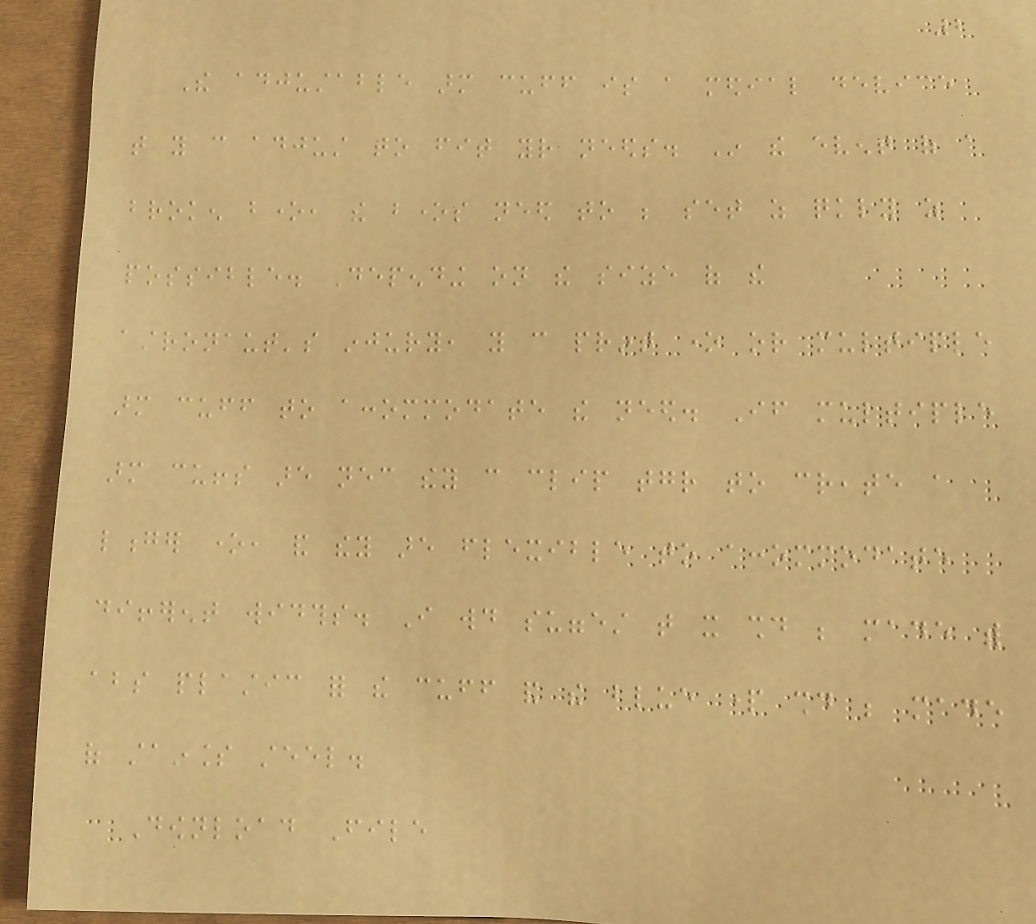2
The adjustable arm cuff is a medial device
that you can adjust to fit your needs. In the event of a
broken bone, the bones need to be set as quickly as
possible. Depending on the size of the
astronaut's injury, you can print one or multiple
arm cuff to accommodate the need. If multiple
arm cuffs are necessary they can clip together to create a
longer one, and they are flexible to accommodate
different widths. I would suggest that it should be made with
abs plastic for the cuff and the blue part should be made
of stainless steel.
Download File
